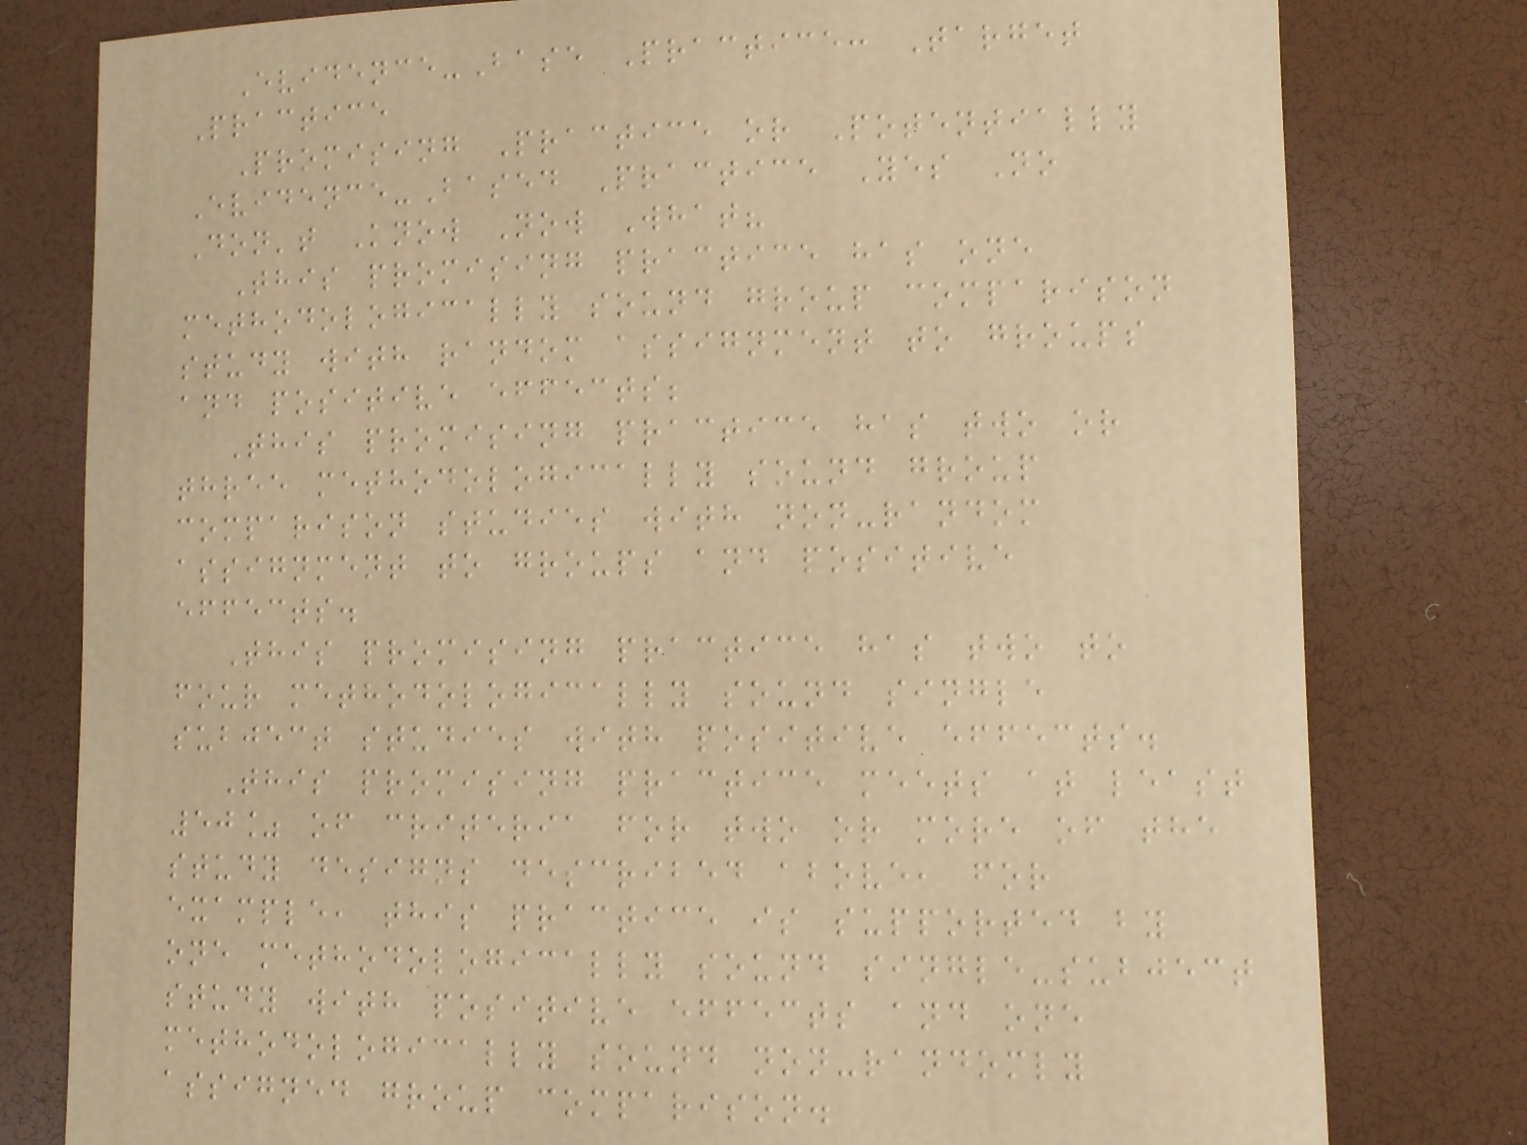Evidence-Base Practice: Target
Practice
Promising Practice or Potentially
Evidence-Based Practice Yes No
Don't Know Now What?
This promising practice has one
methodologically sound group comparison
study with random assignment to groups
and positive effects;
This promising practice has two or
three methodologically sound group
comparison studies with non-random
assignment to groups and positive
effects.
This promising practice has two to
four methodologically sound single
subject studies with positive effects.
This promising practice meets at least
50% of criteria for two or more of the
study designs described above, for
example, this practice is supported by
one methodologically sound single-subject
study with positive effects and one
methodologically sound non-randomly
assigned group comparison.
